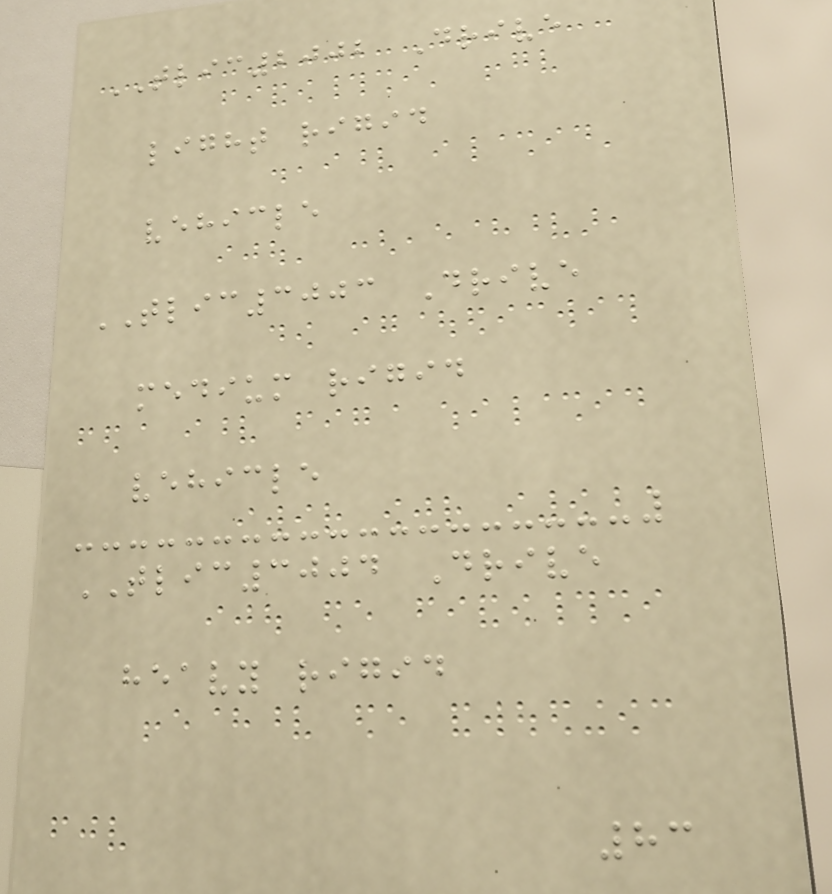TLIC2002 Drive
light rigid
vehicle
TLIC3003 Drive
medium rigid
vehicle
TLIC3004 Drive
heavy rigid
83
